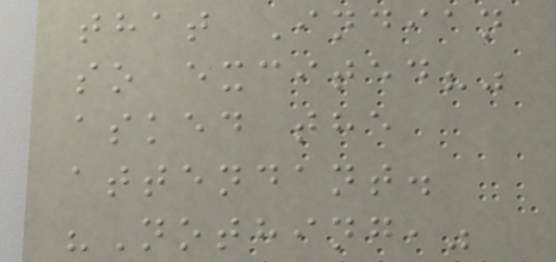that Indian
so excited?"
asked the
attendant.
"Nothing,"
